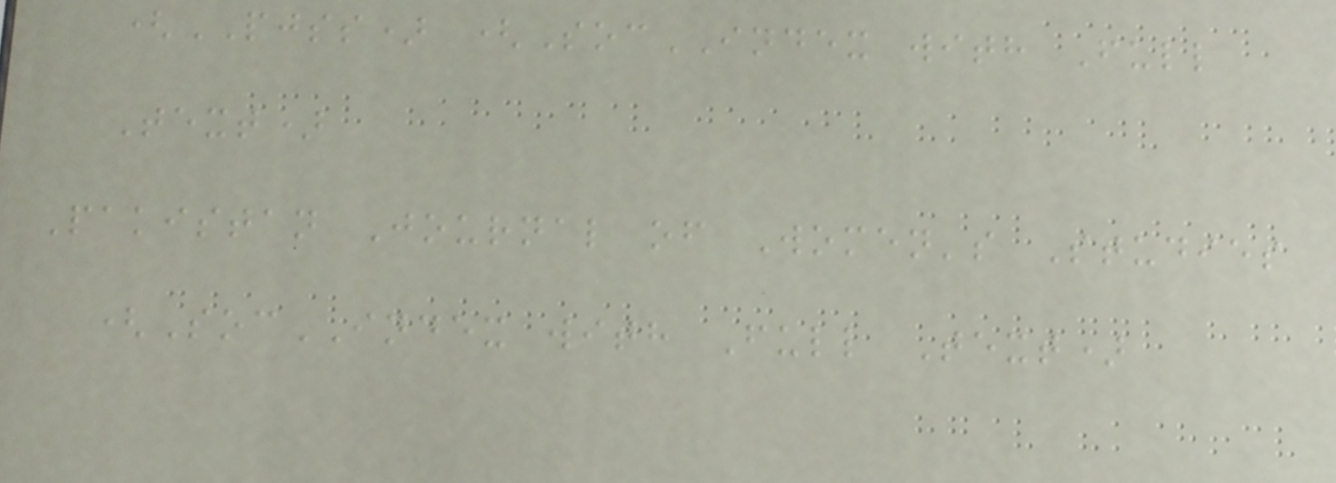(PJSS) (SocINDEX with Full
Text)
Pakistan Journal of Women's Studies
(SocINDEX with Full Text)
